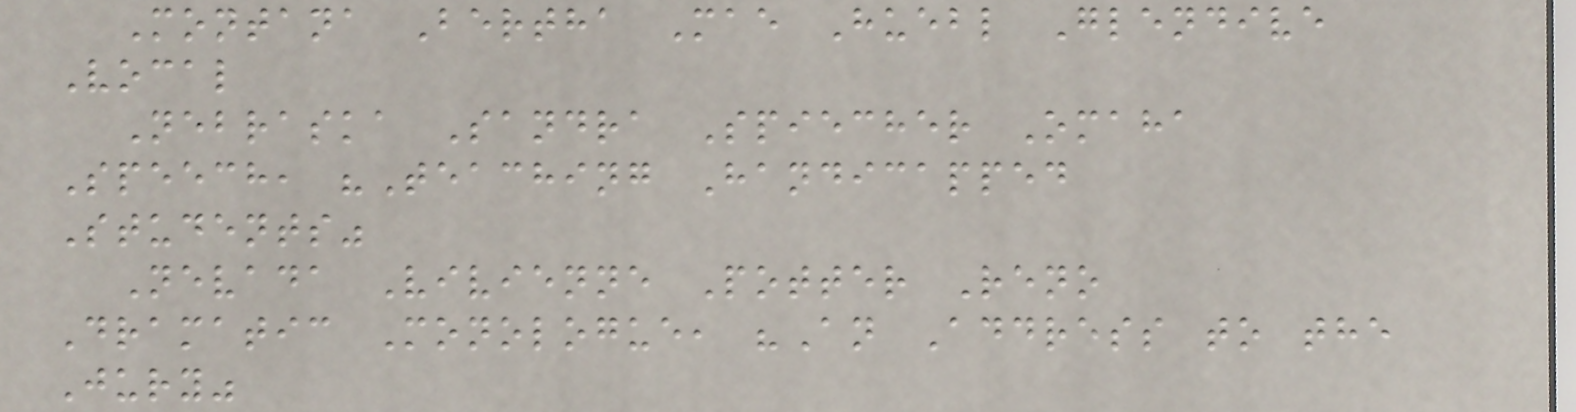Montana Bertha Mae Huebl Glendive
Vocal
Nebraska Sandra Spiecher Omaha
Speech, "Teaching Handicapped
Students"
Nevada Vivienne Potter Reno
Dramatic Monologue, "An Address to the
Jury"
